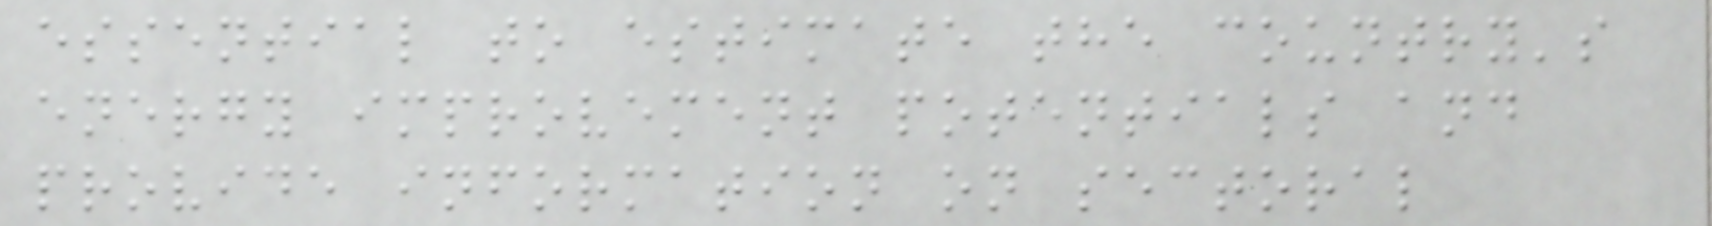essential to estimate the country's
energy improvement potentials and
provide information on sectoral
